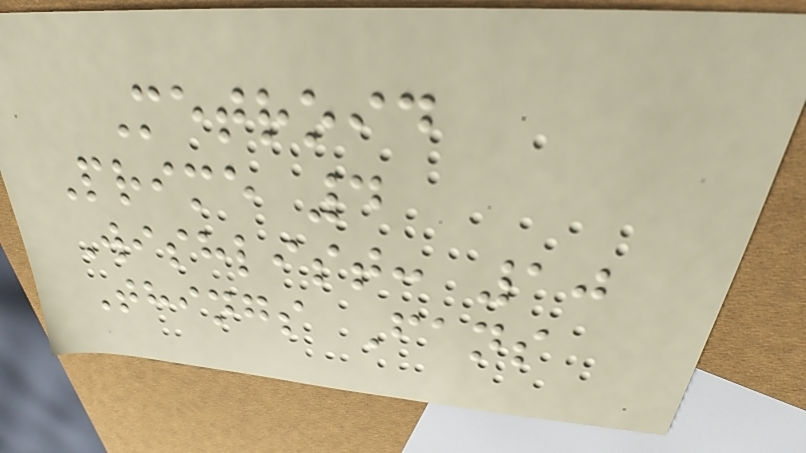Metroid
Prime 4
Wishlist: 10
Things Fans
